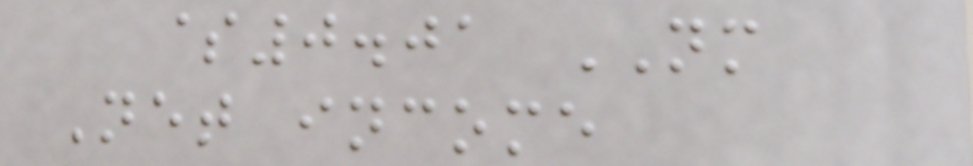$0.01 NM
Net income
